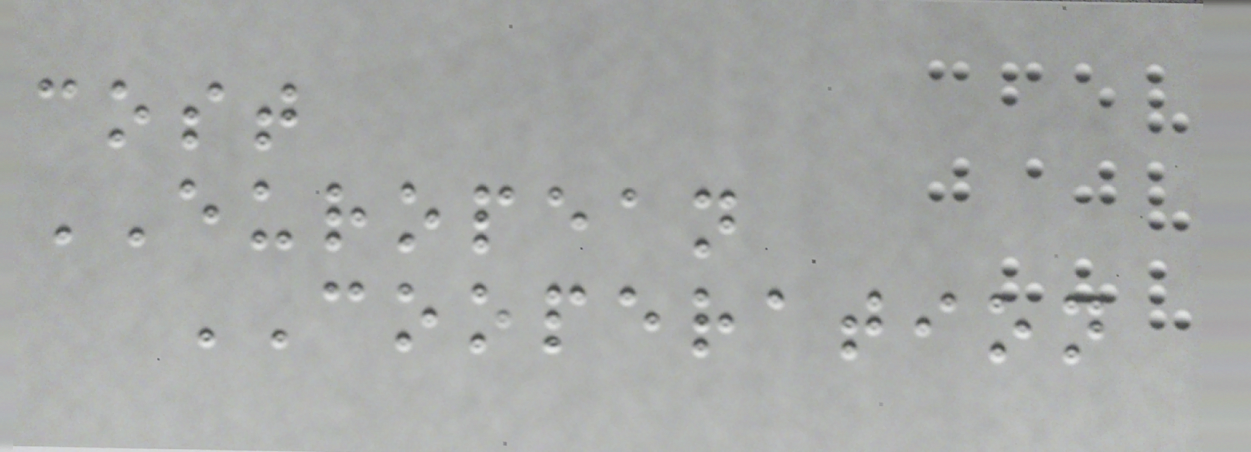cost
EUROPEAN
COOPERATION
